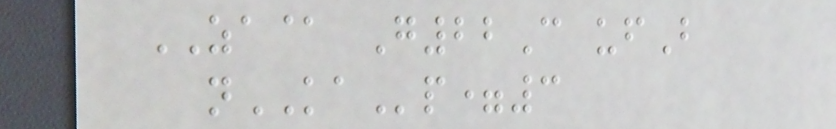ZA@ G22C ufB
nKAp=3
